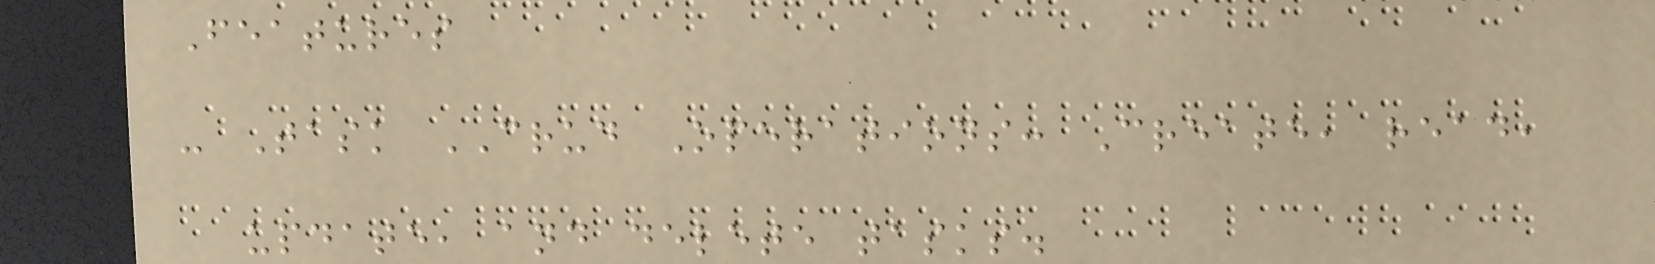Features
- Task CRUD Operations: Create, read,
update, and delete tasks.
